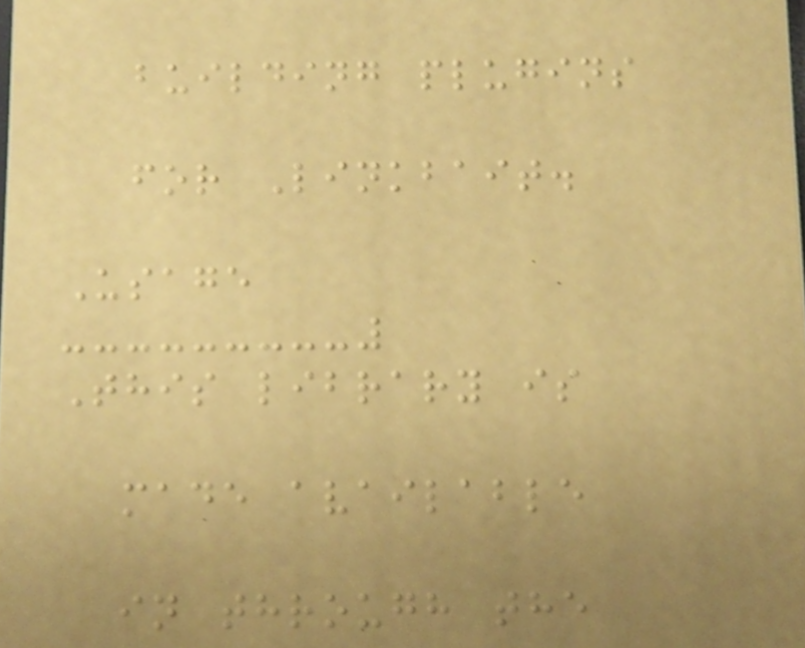building plugins
for Linkbait.
Usage
This library is
made available
in through the
